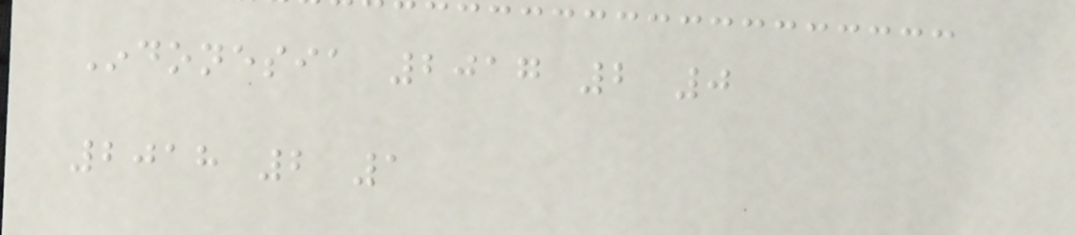Indonesia 2017 2 0
2018 2 1
